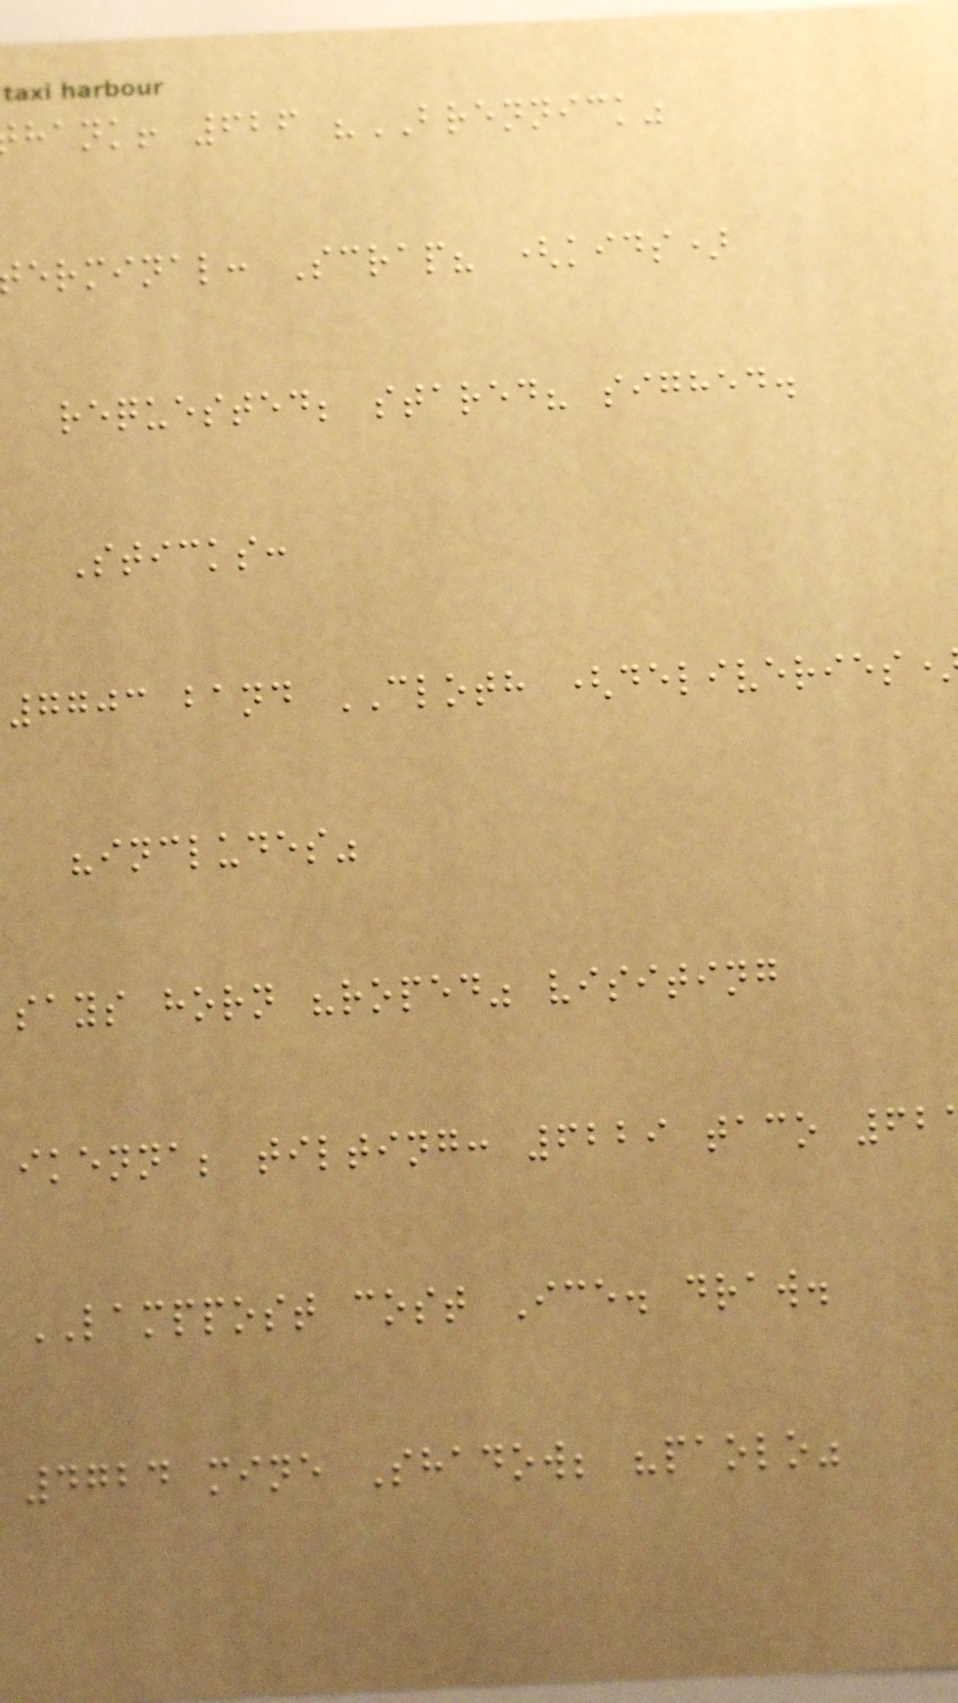hank! 626 "BRENNICK"
erminal: Scrap? (kids)
requested; stared? sighed.
Sticks:
7703 band CLOTH (deliveries
"includes"
says horn "roped" visiting
ikenna; tilting: 6229 taco 62
LAMPPOST cost Ice. draw.
4724 mine Shadow; "paolo"
